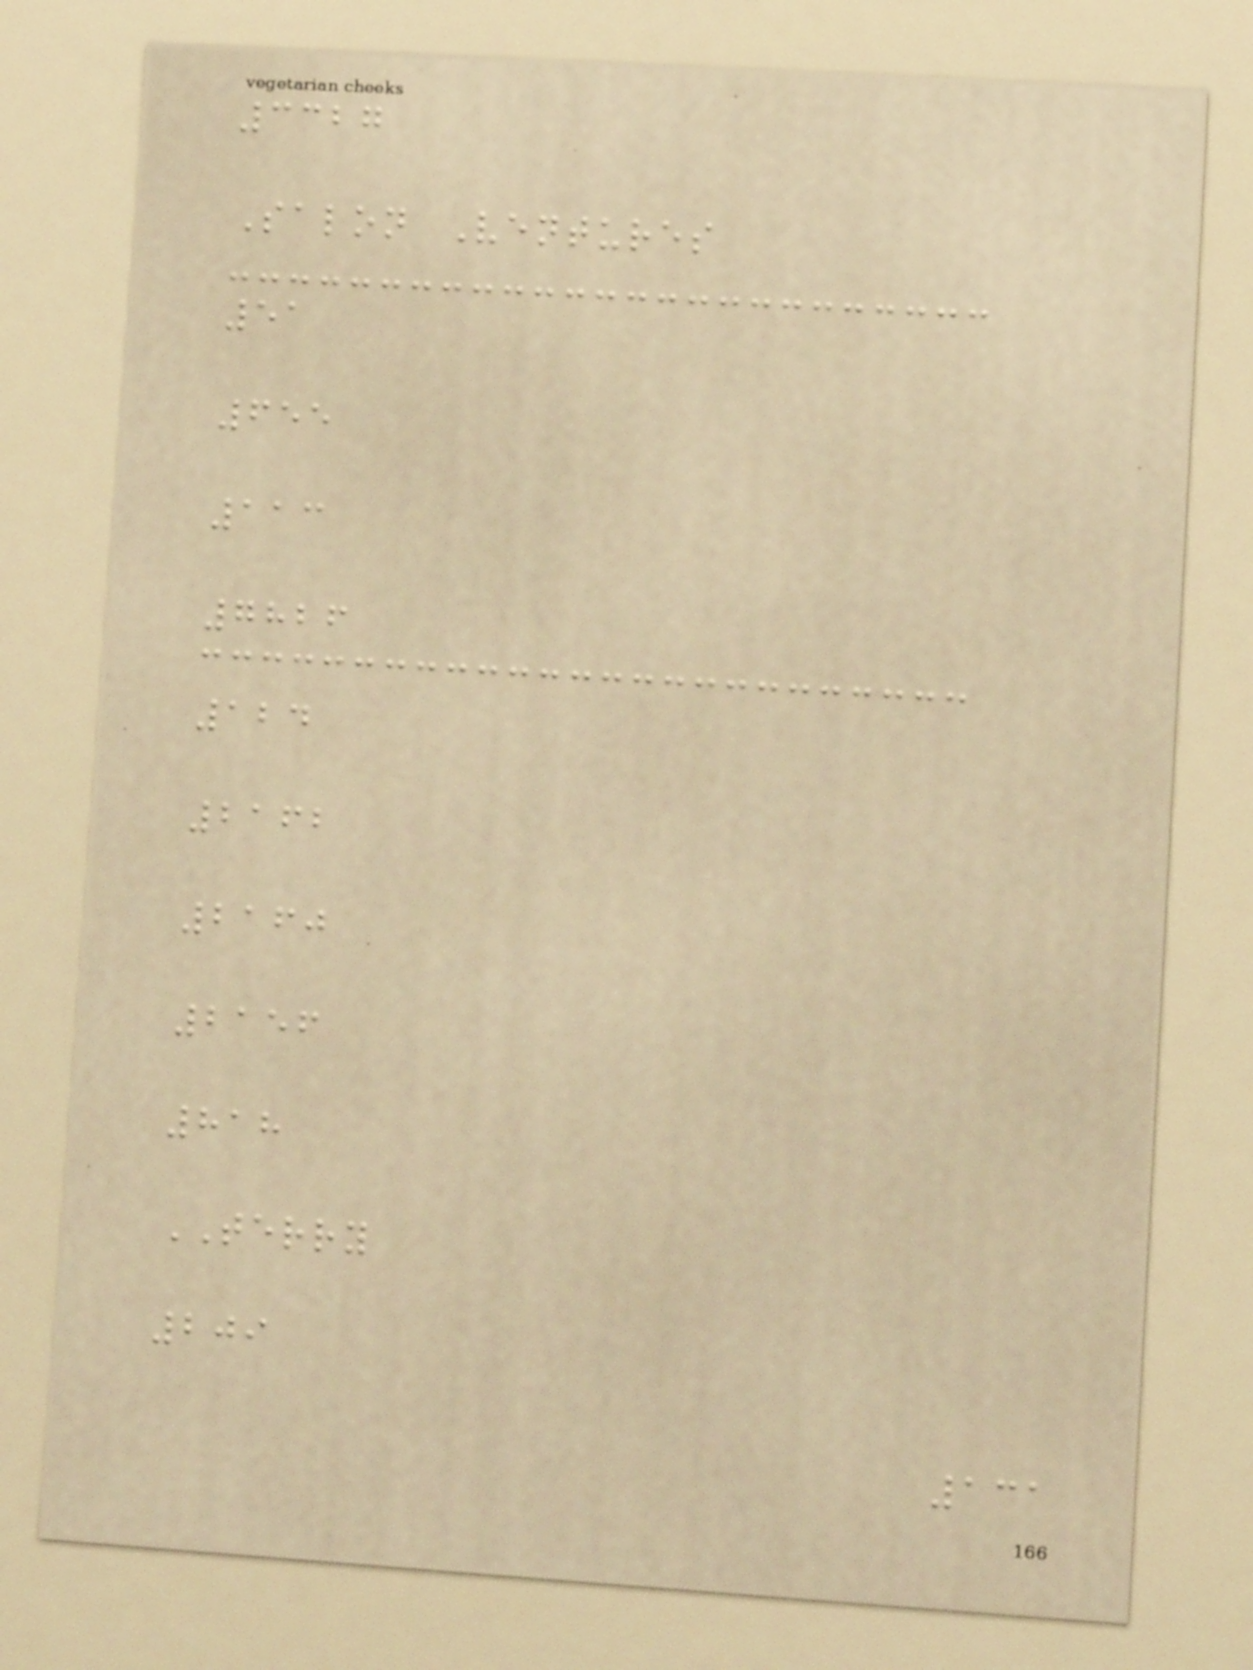3327
Salon Ventures
51
655
113
7826
124
2162
2160
2156
818
TERRY
209
131
